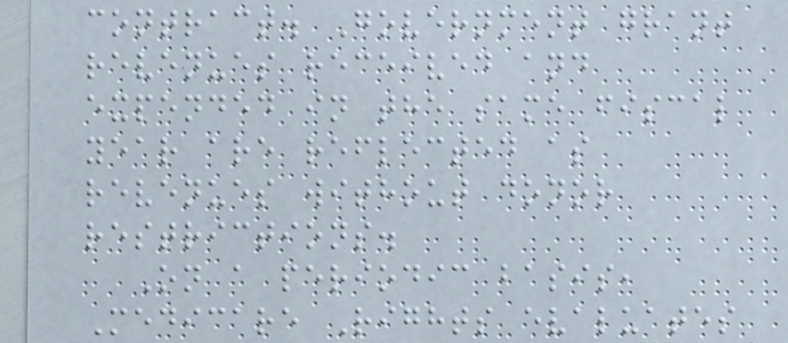contract. Government grant
revenues received and
expended in the same fiscal
year are reflected as
revenues without donor
restrictions.
On a periodic basis,
Medicare Rights evaluates
